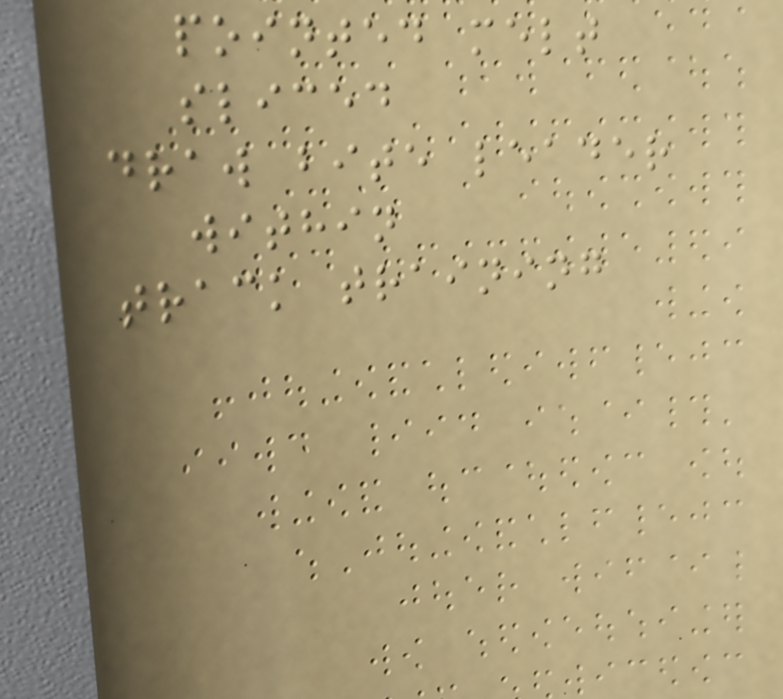pointed melt
sliced
draw bite leader
within
track training
